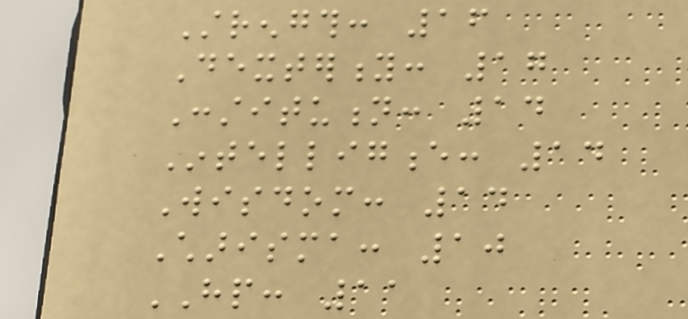Strength: 16
Dexterity: 17
Constitution: 14
Intelligence: 14
Wisdom: 14
Charisma: 10
HP: 11
